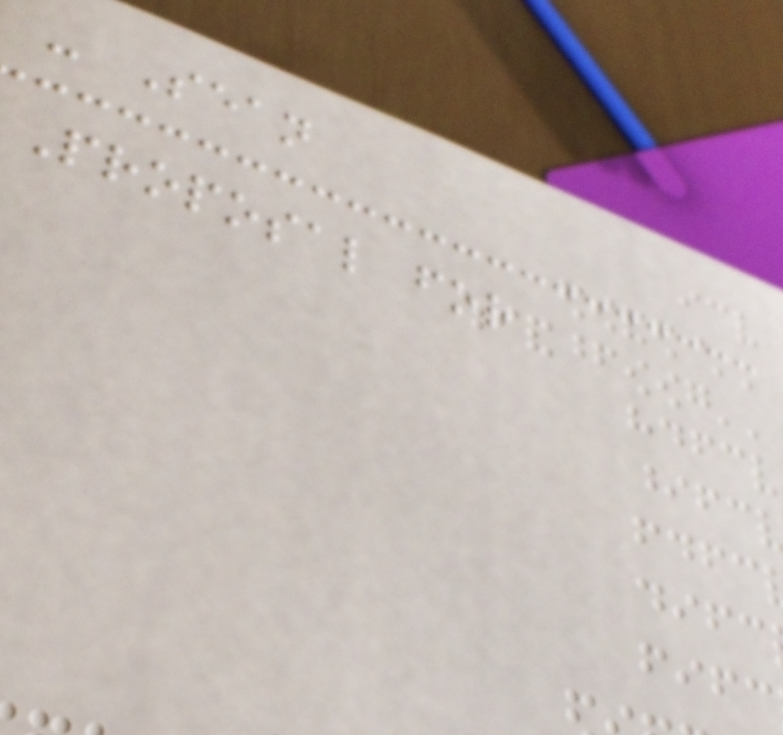- Sean
Proposal for
